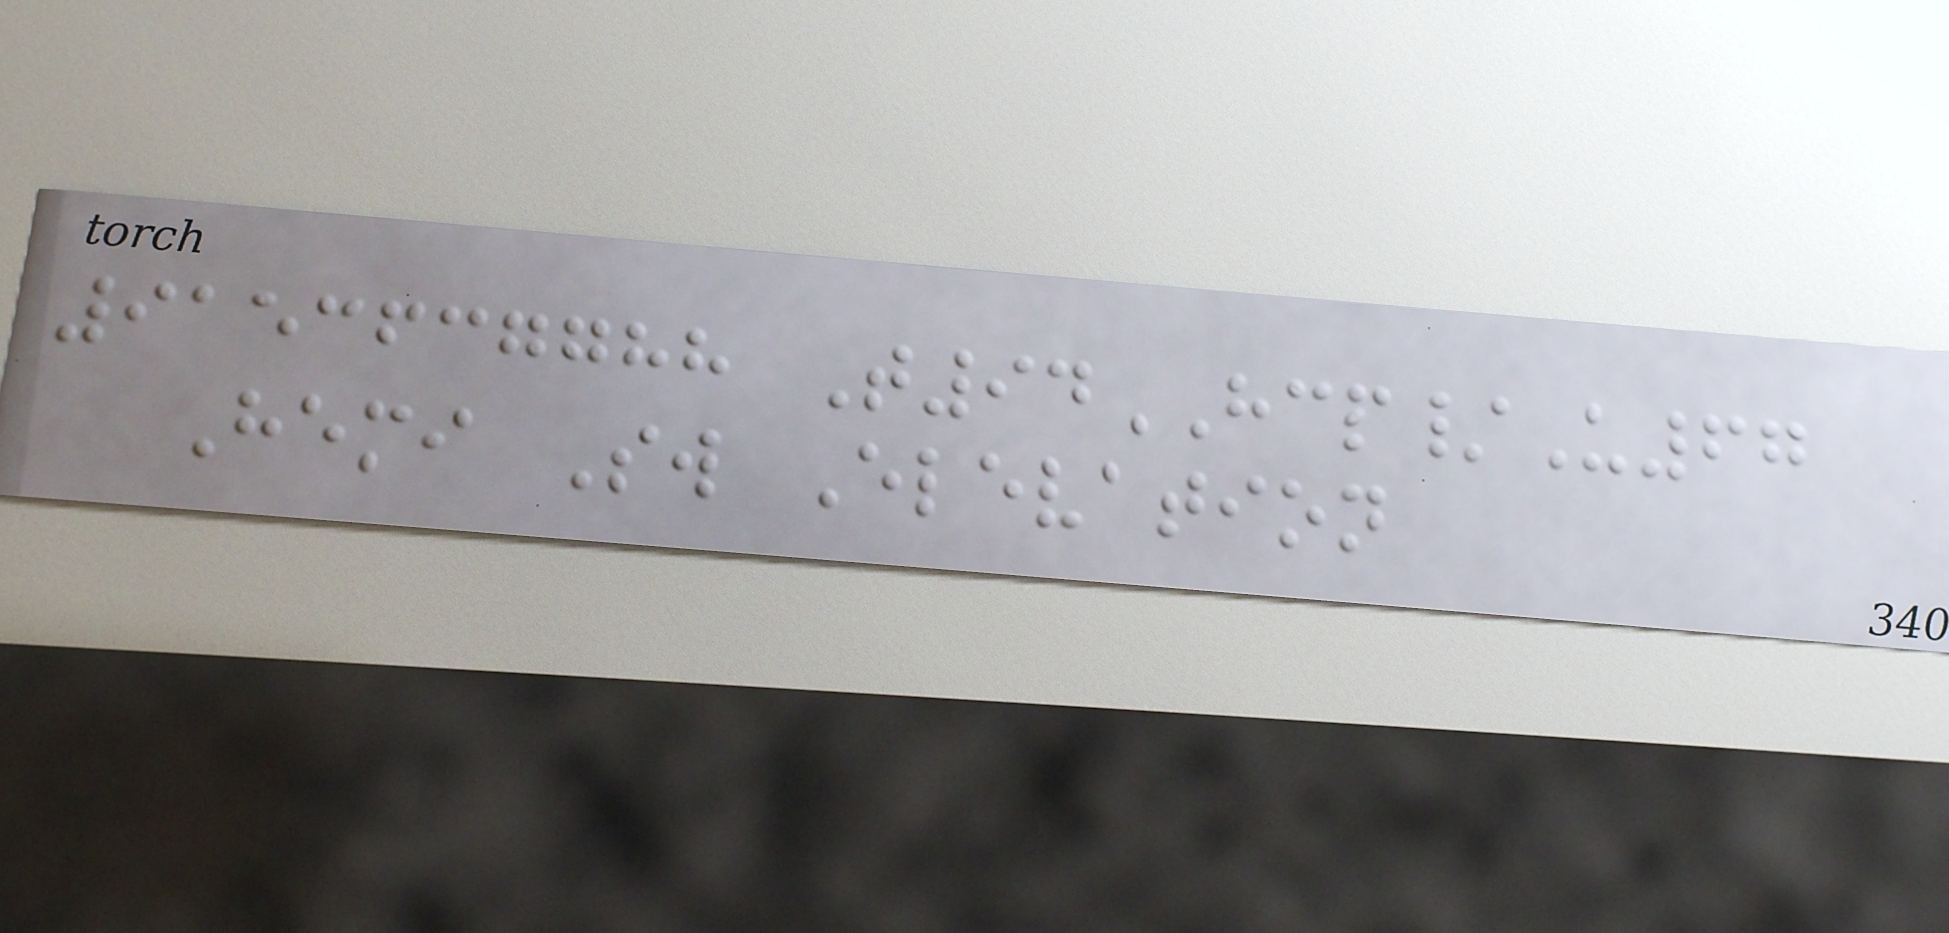9153637788 T94HCP/U67
Hemi Sw Elevation
